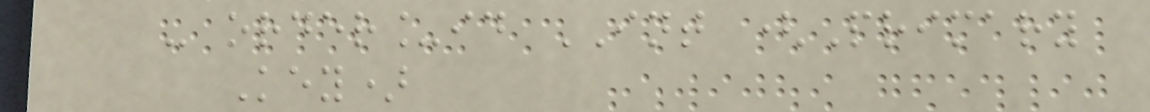- order_id INT (Primary
Key)
